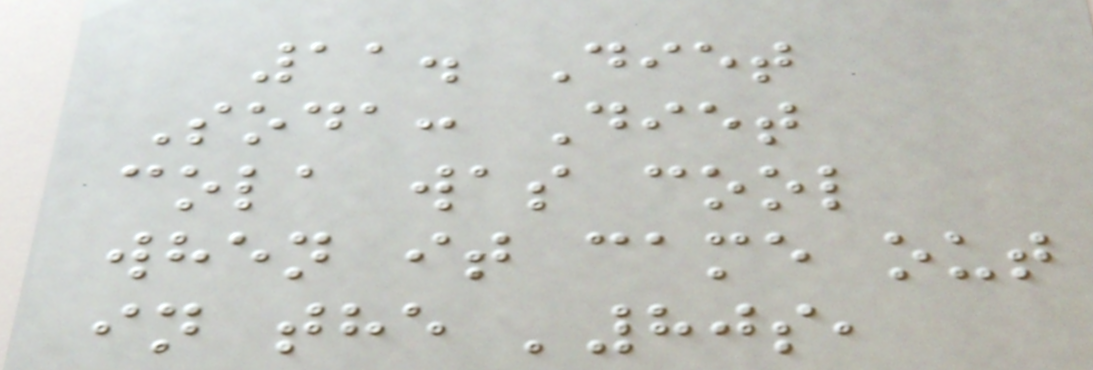11. Diet
Soda: Diet
cola was cool
when it came out
in the '80s,
